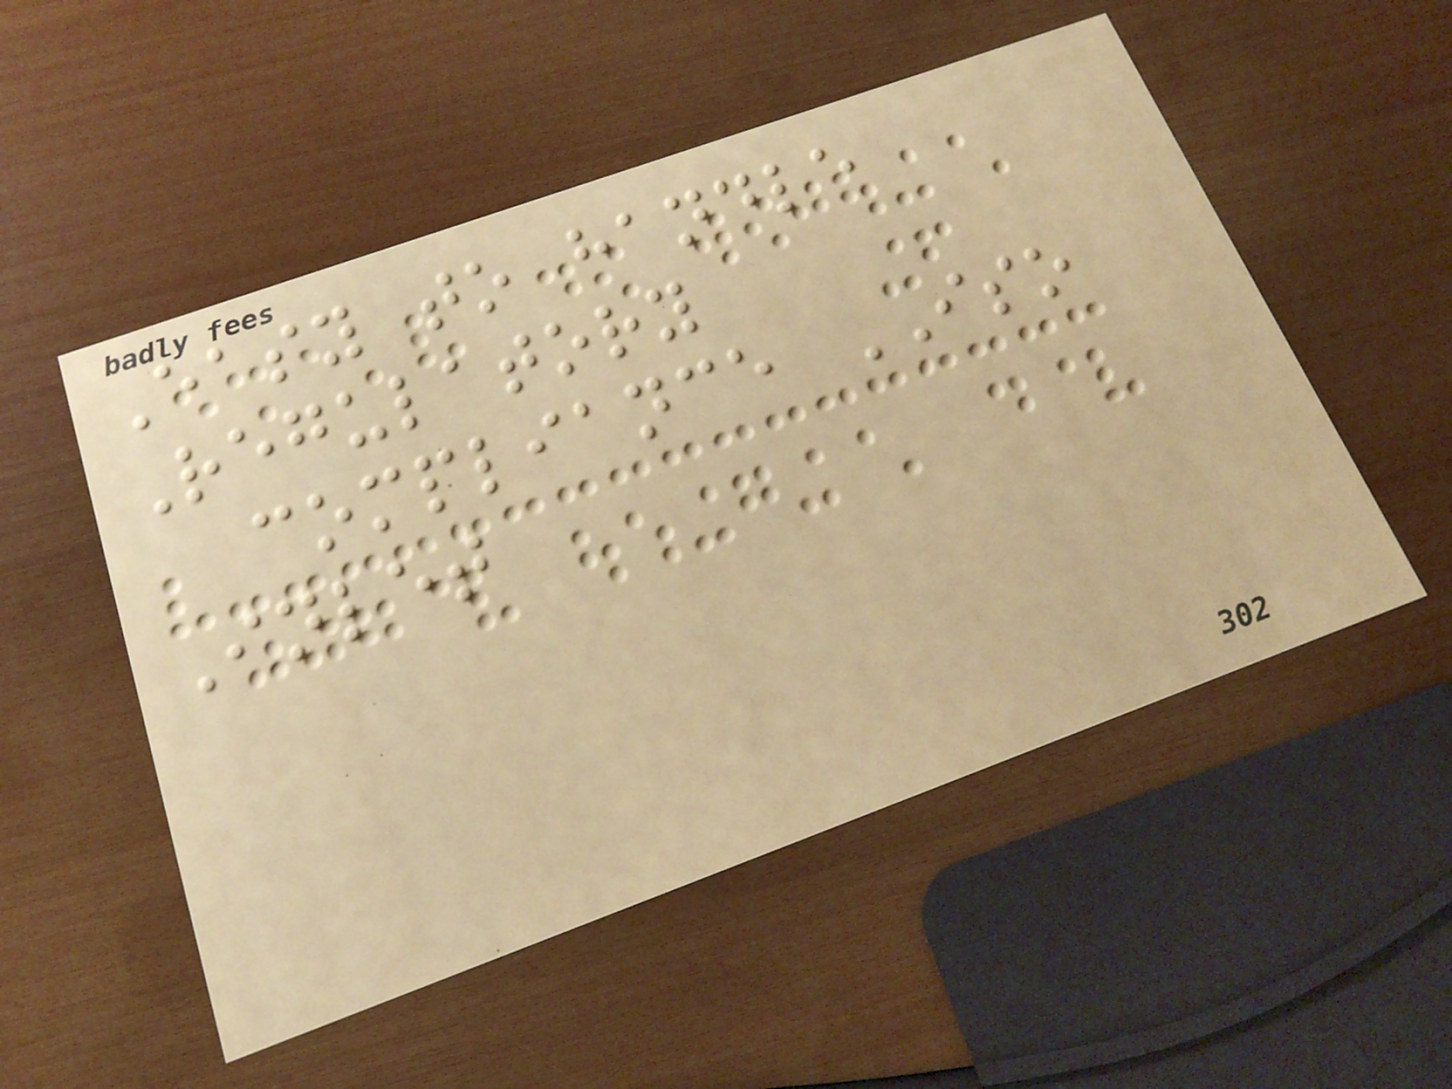Easy to handle
Regulatory
compliance ISO
Inlet
